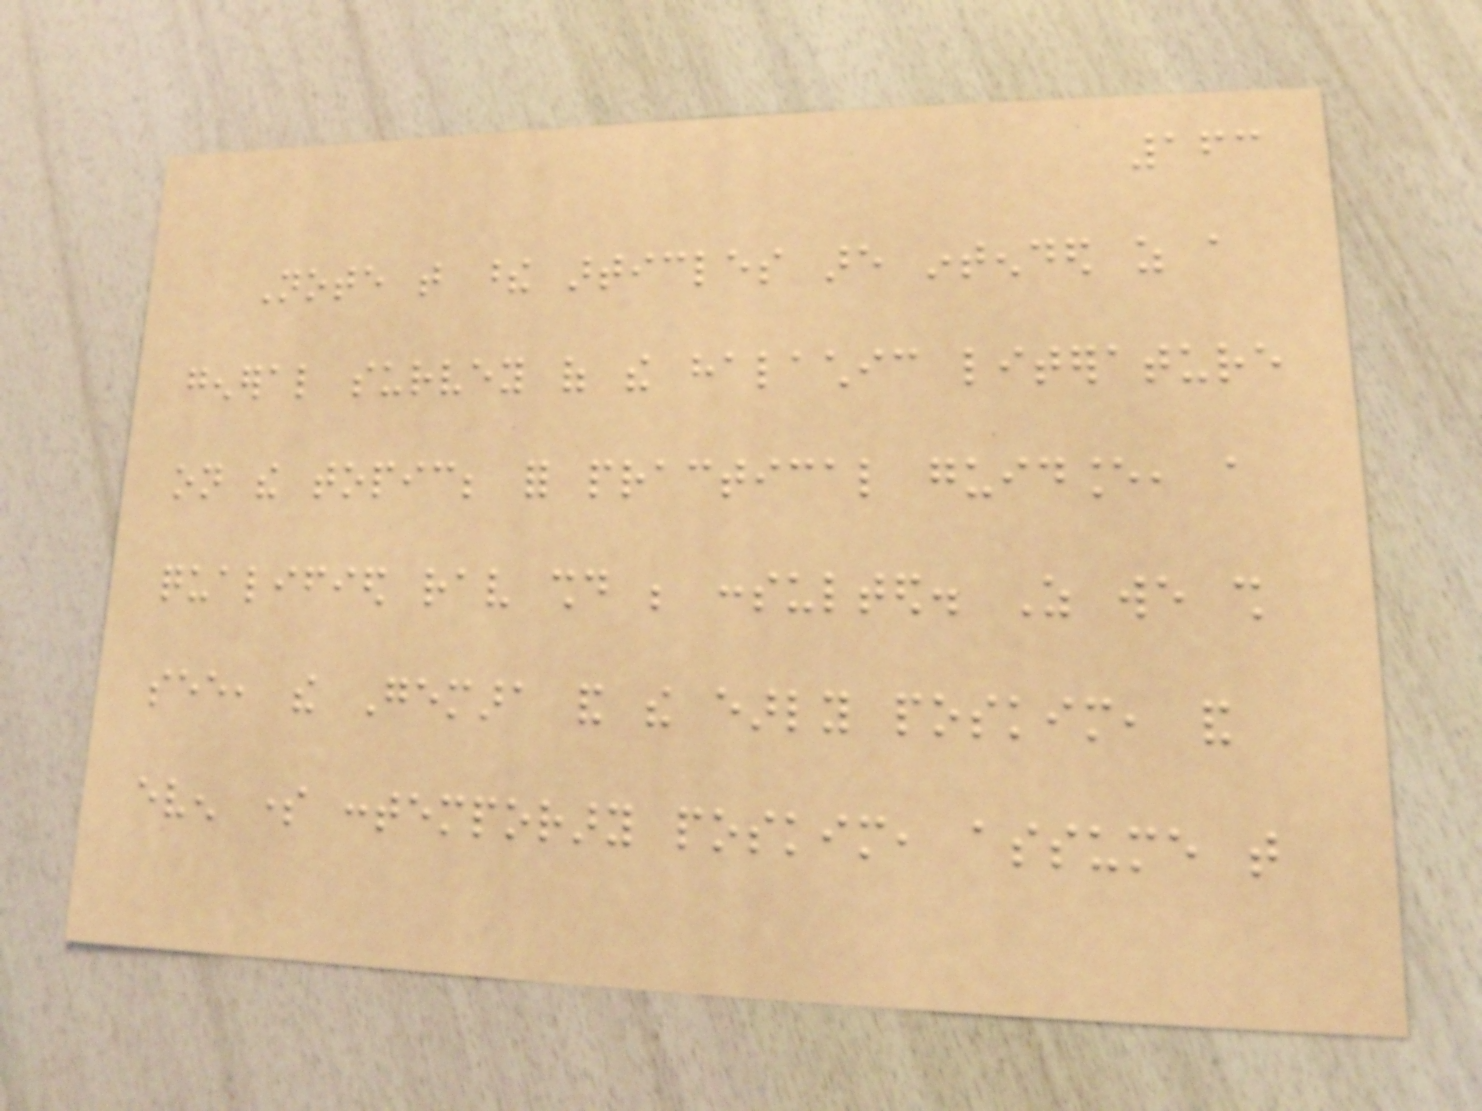163
Note that these articles are intended as a
general survey of the halachic literature
on the topic; for practical guidance, a
qualified rav should be consulted. As we shall
see, the Gemara and the early poskim, and
even some contemporary poskim, assume that
